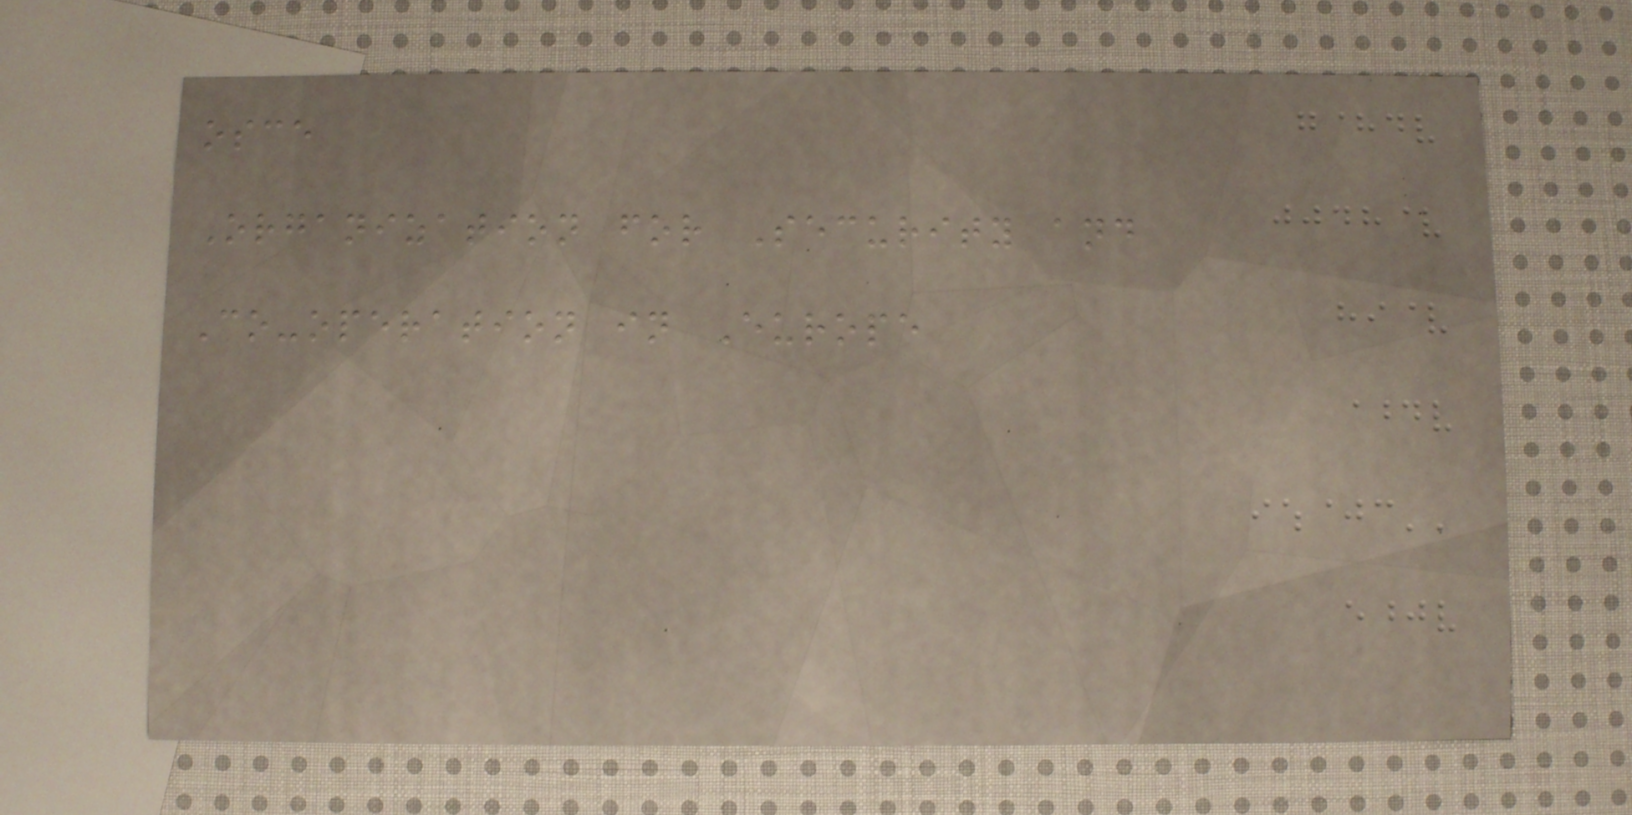osce
Organization for Security and
Co-operation in Europe
